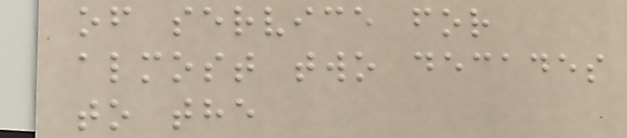of service for
almost two decades
to the
